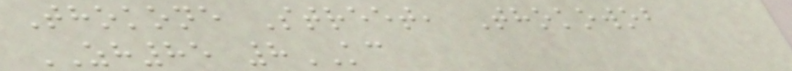Thokone Street, Thokowob
ZH85 8KC
